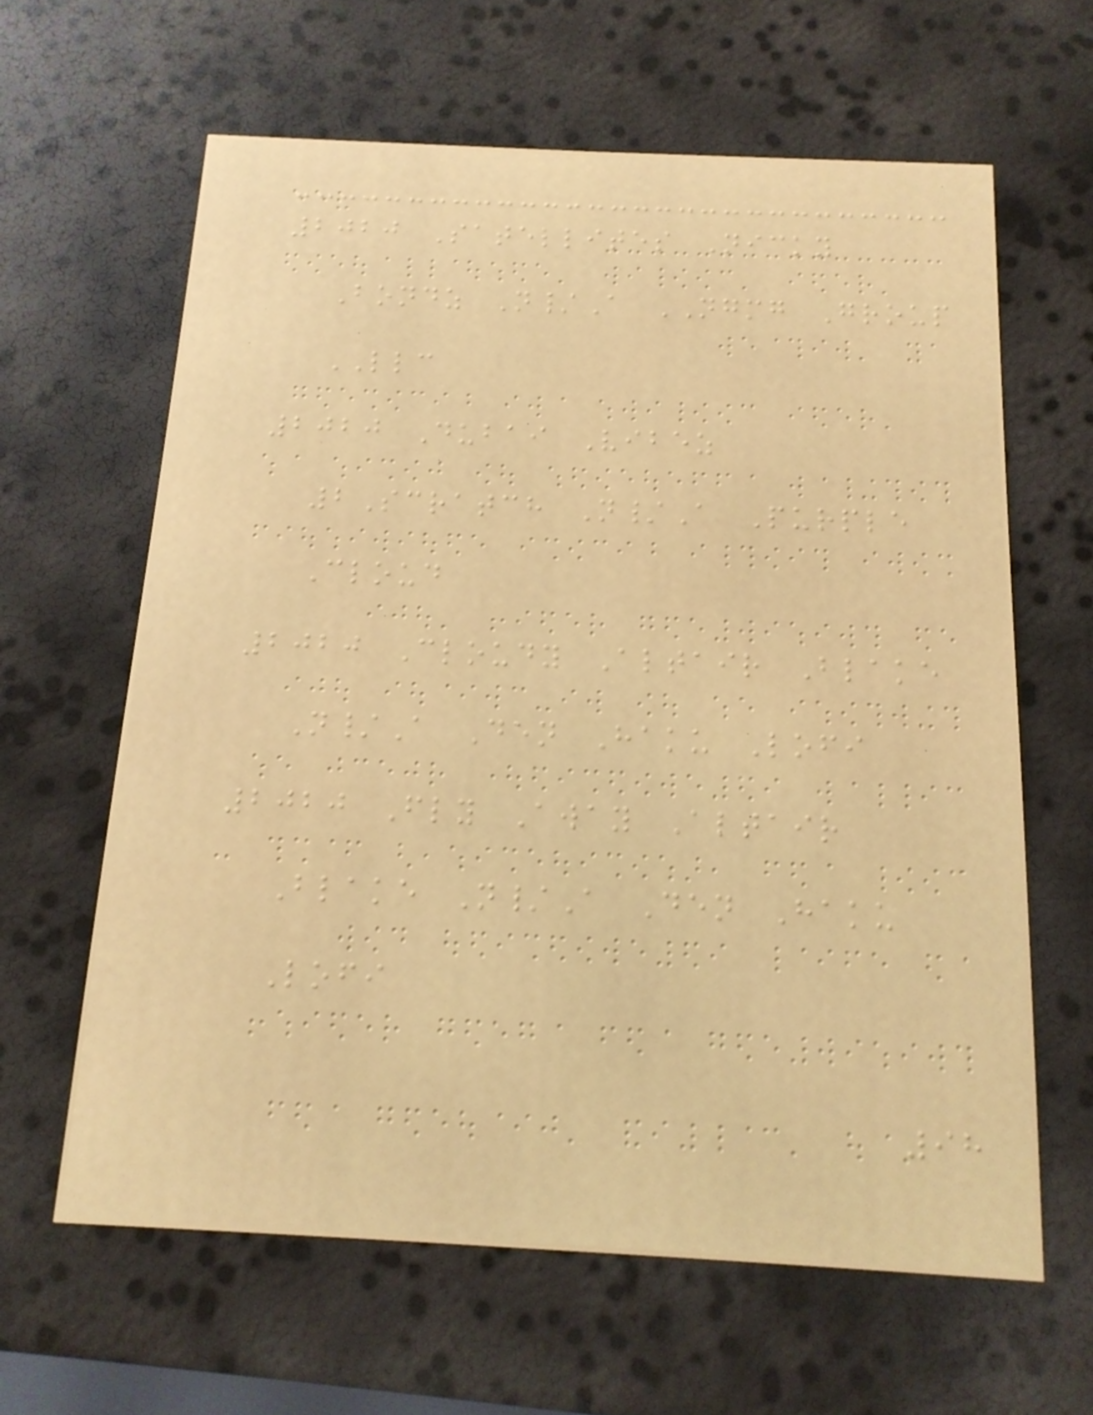2020 Satellites Nicky
Bondz N/A NGMG Group
LLC
2020 Dubai Vibez
2Scratch N/A Purple
Cloud
2020 Cloudy Altair Blake
N/A Den Haku Lofi
2020 Fly Away Altair
Blake N/A Den Haku
Lofi
98
